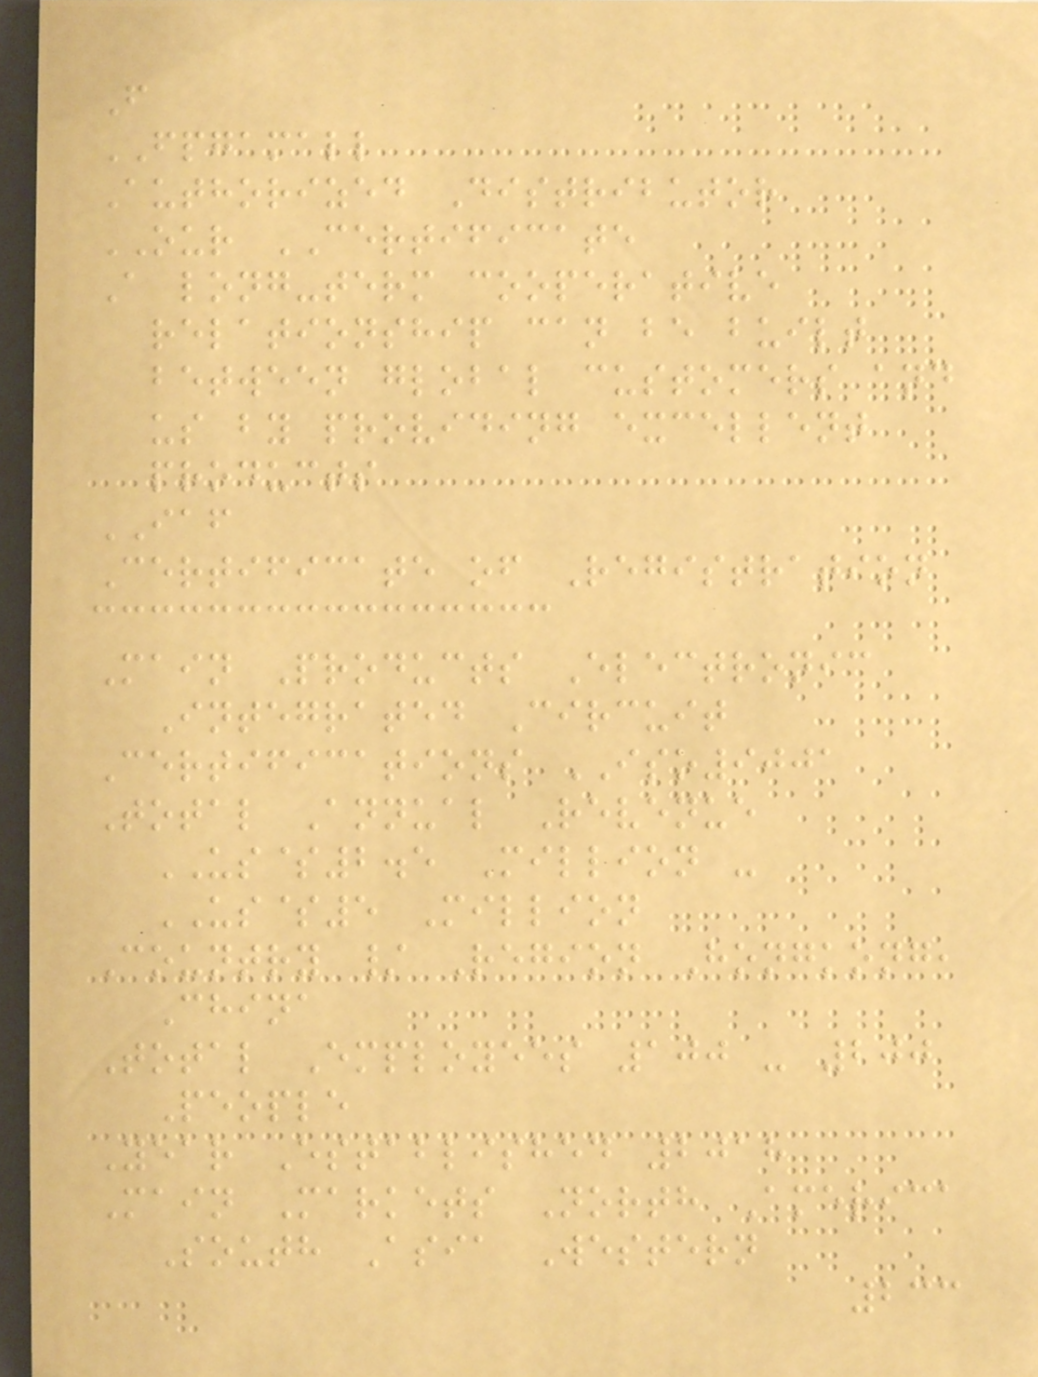F
FPGAMALL
Authorized Distributor
OUR CERTIFICATE
A long-term cooperative
relationship can be built
between global customers and
us by providing excellent
products
IAF
Certificate of Registration
Main Products Electronic
Integrated Circuit
Certifications ISO9001
Total Annual Revenue
US$2.5 Million -
US$5 Million
Country / Region Hongkong,
China
Total Employees 100 - 200
People
Year Established 2018
Main Markets North America
South Asia Western
233
